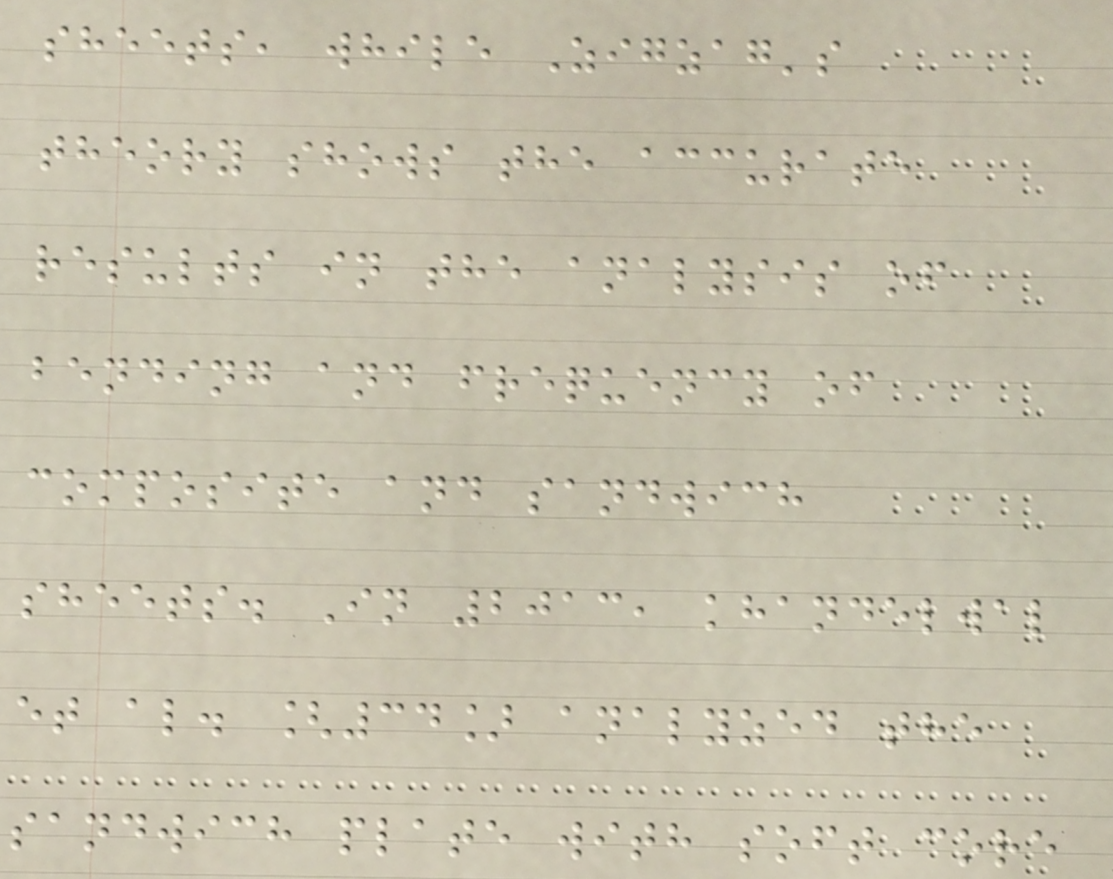sheets, while Zigzag's
theory shows the accurate
results in the analysis of
bending and frequency of
composite and sandwich
sheets. In 2013, khandelwal
et al. [34] analyzed the
sandwich plate with soft core
